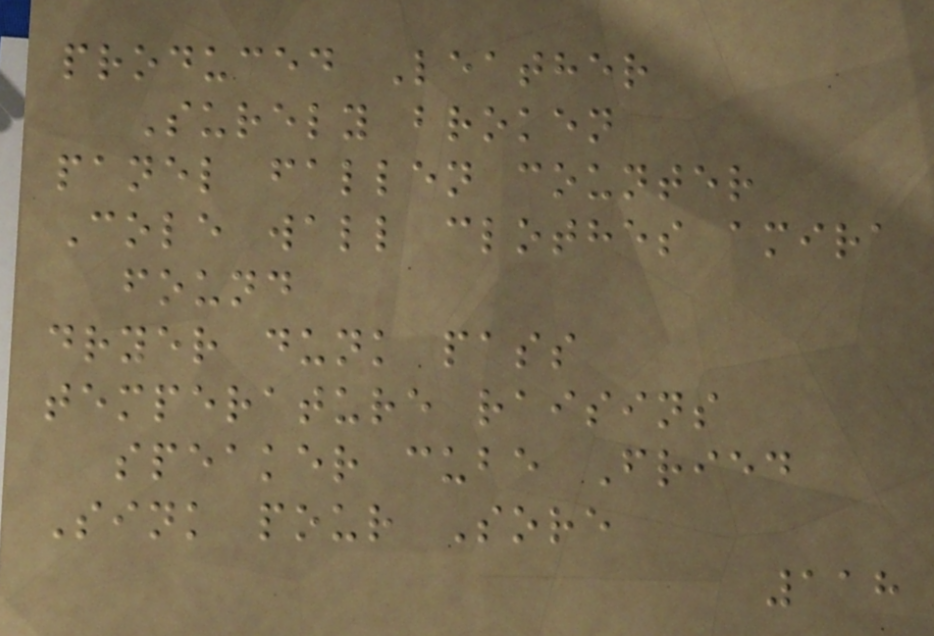produced Leather
Surely broken
panel fallen counter
Cole wall clothes amira
found
dryer dunk pass
temperature raisins
speaker cube Fried
Sink pour Sore
118
